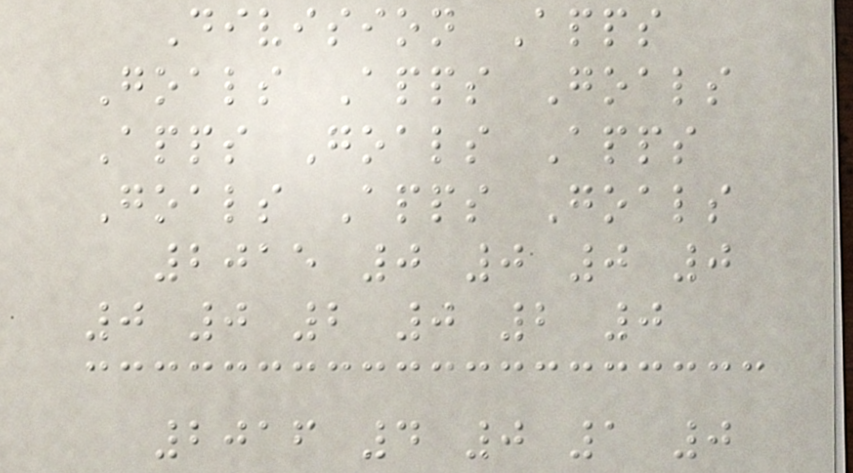Division Apps
Goals Apps Goals
Apps Goals Apps
Goals Apps Goals
2015 0 0 0 0
0 0 2 0 2 0
2016 4 0 1 0
